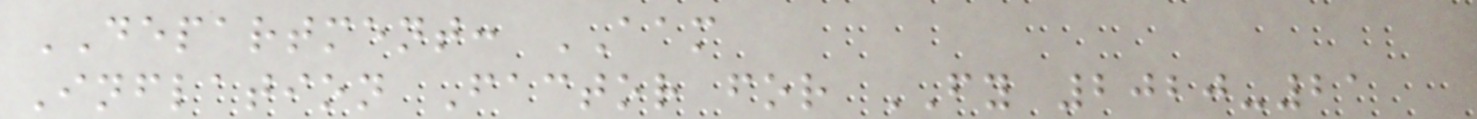DEPARTMENT: AAM
Inflation Factor for FY 2020-21
